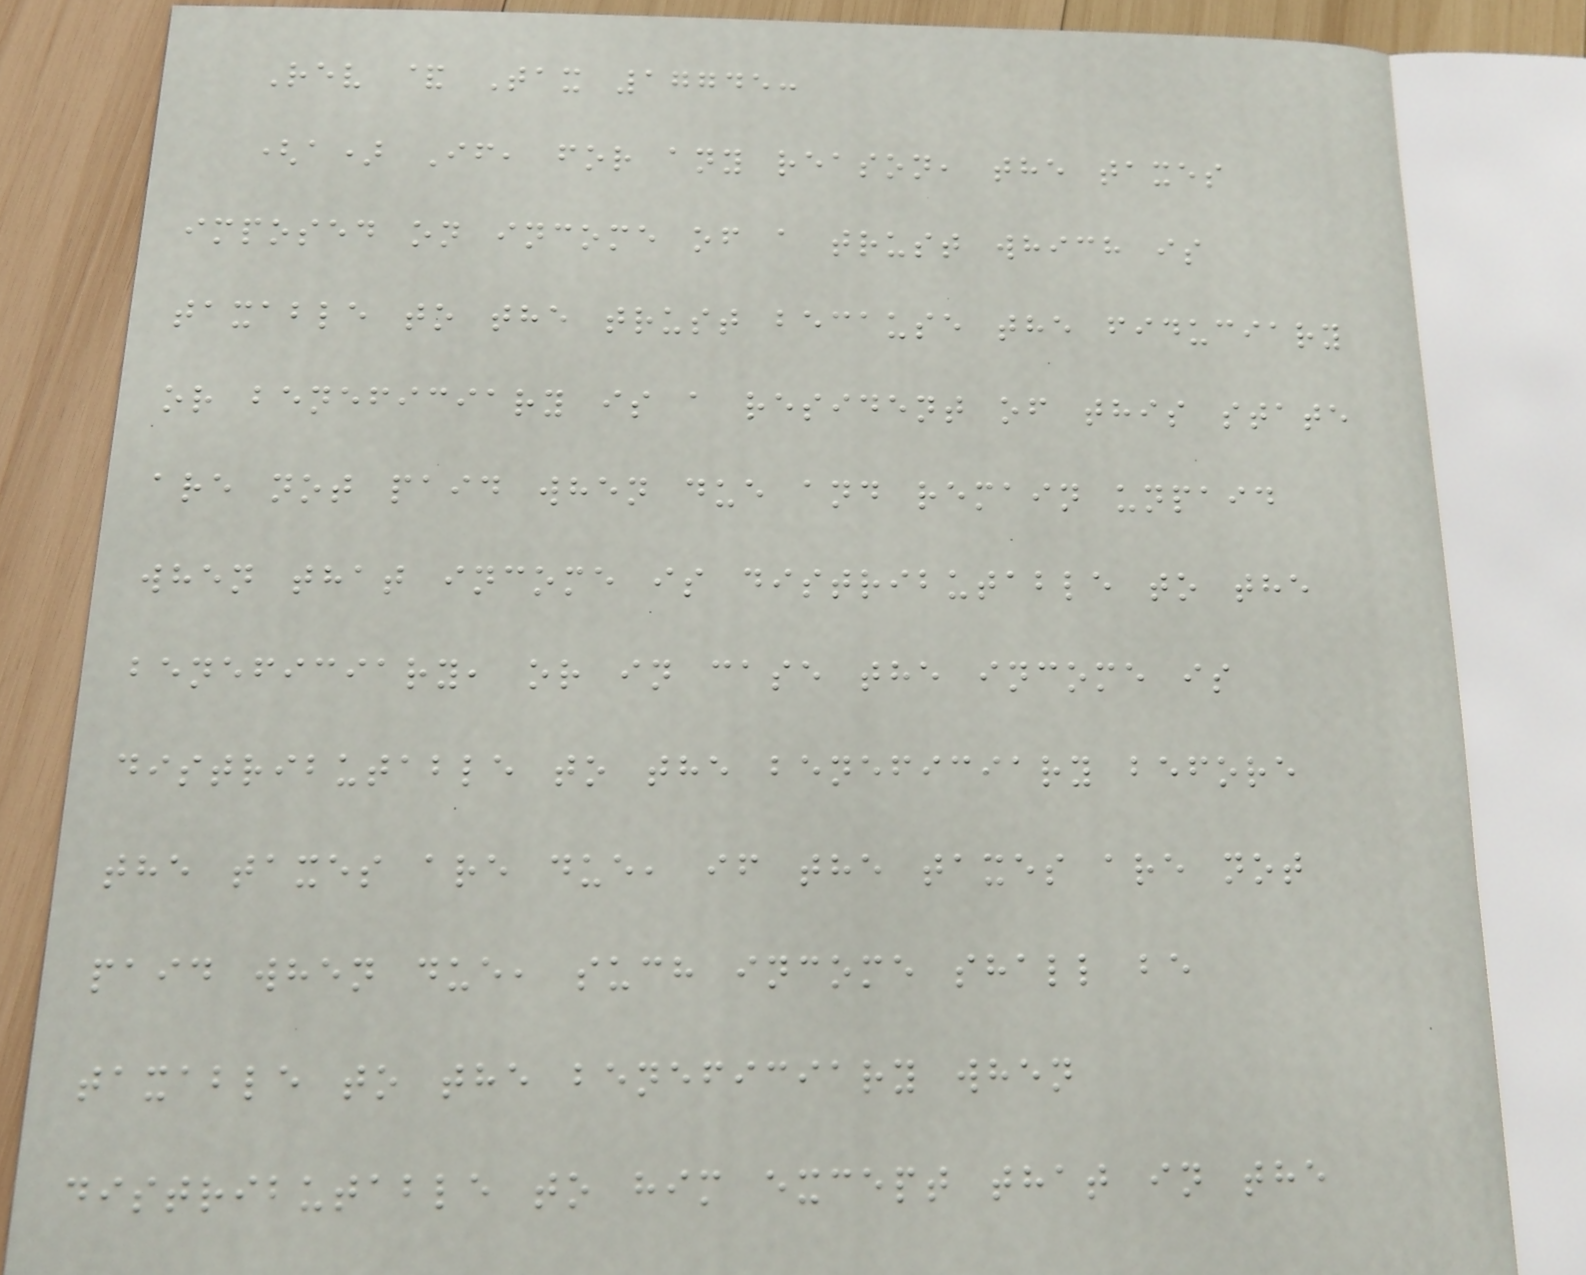Rev & Tax 17745:
(a) If, for any reason, the taxes
imposed on income of a trust which is
taxable to the trust because the fiduciary
or beneficiary is a resident of this state
are not paid when due and remain unpaid
when that income is distributable to the
beneficiary, or in case the income is
distributable to the beneficiary before
the taxes are due, if the taxes are not
paid when due, such income shall be
taxable to the beneficiary when
distributable to him except that in the
